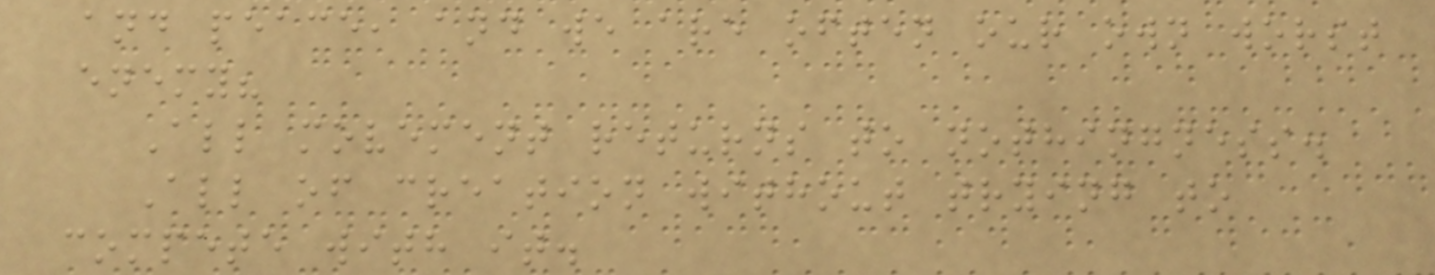and peace, and we are often our own worst
enemy?
All movement returns to nothingness.
All of creation without trying to
compete with it.
